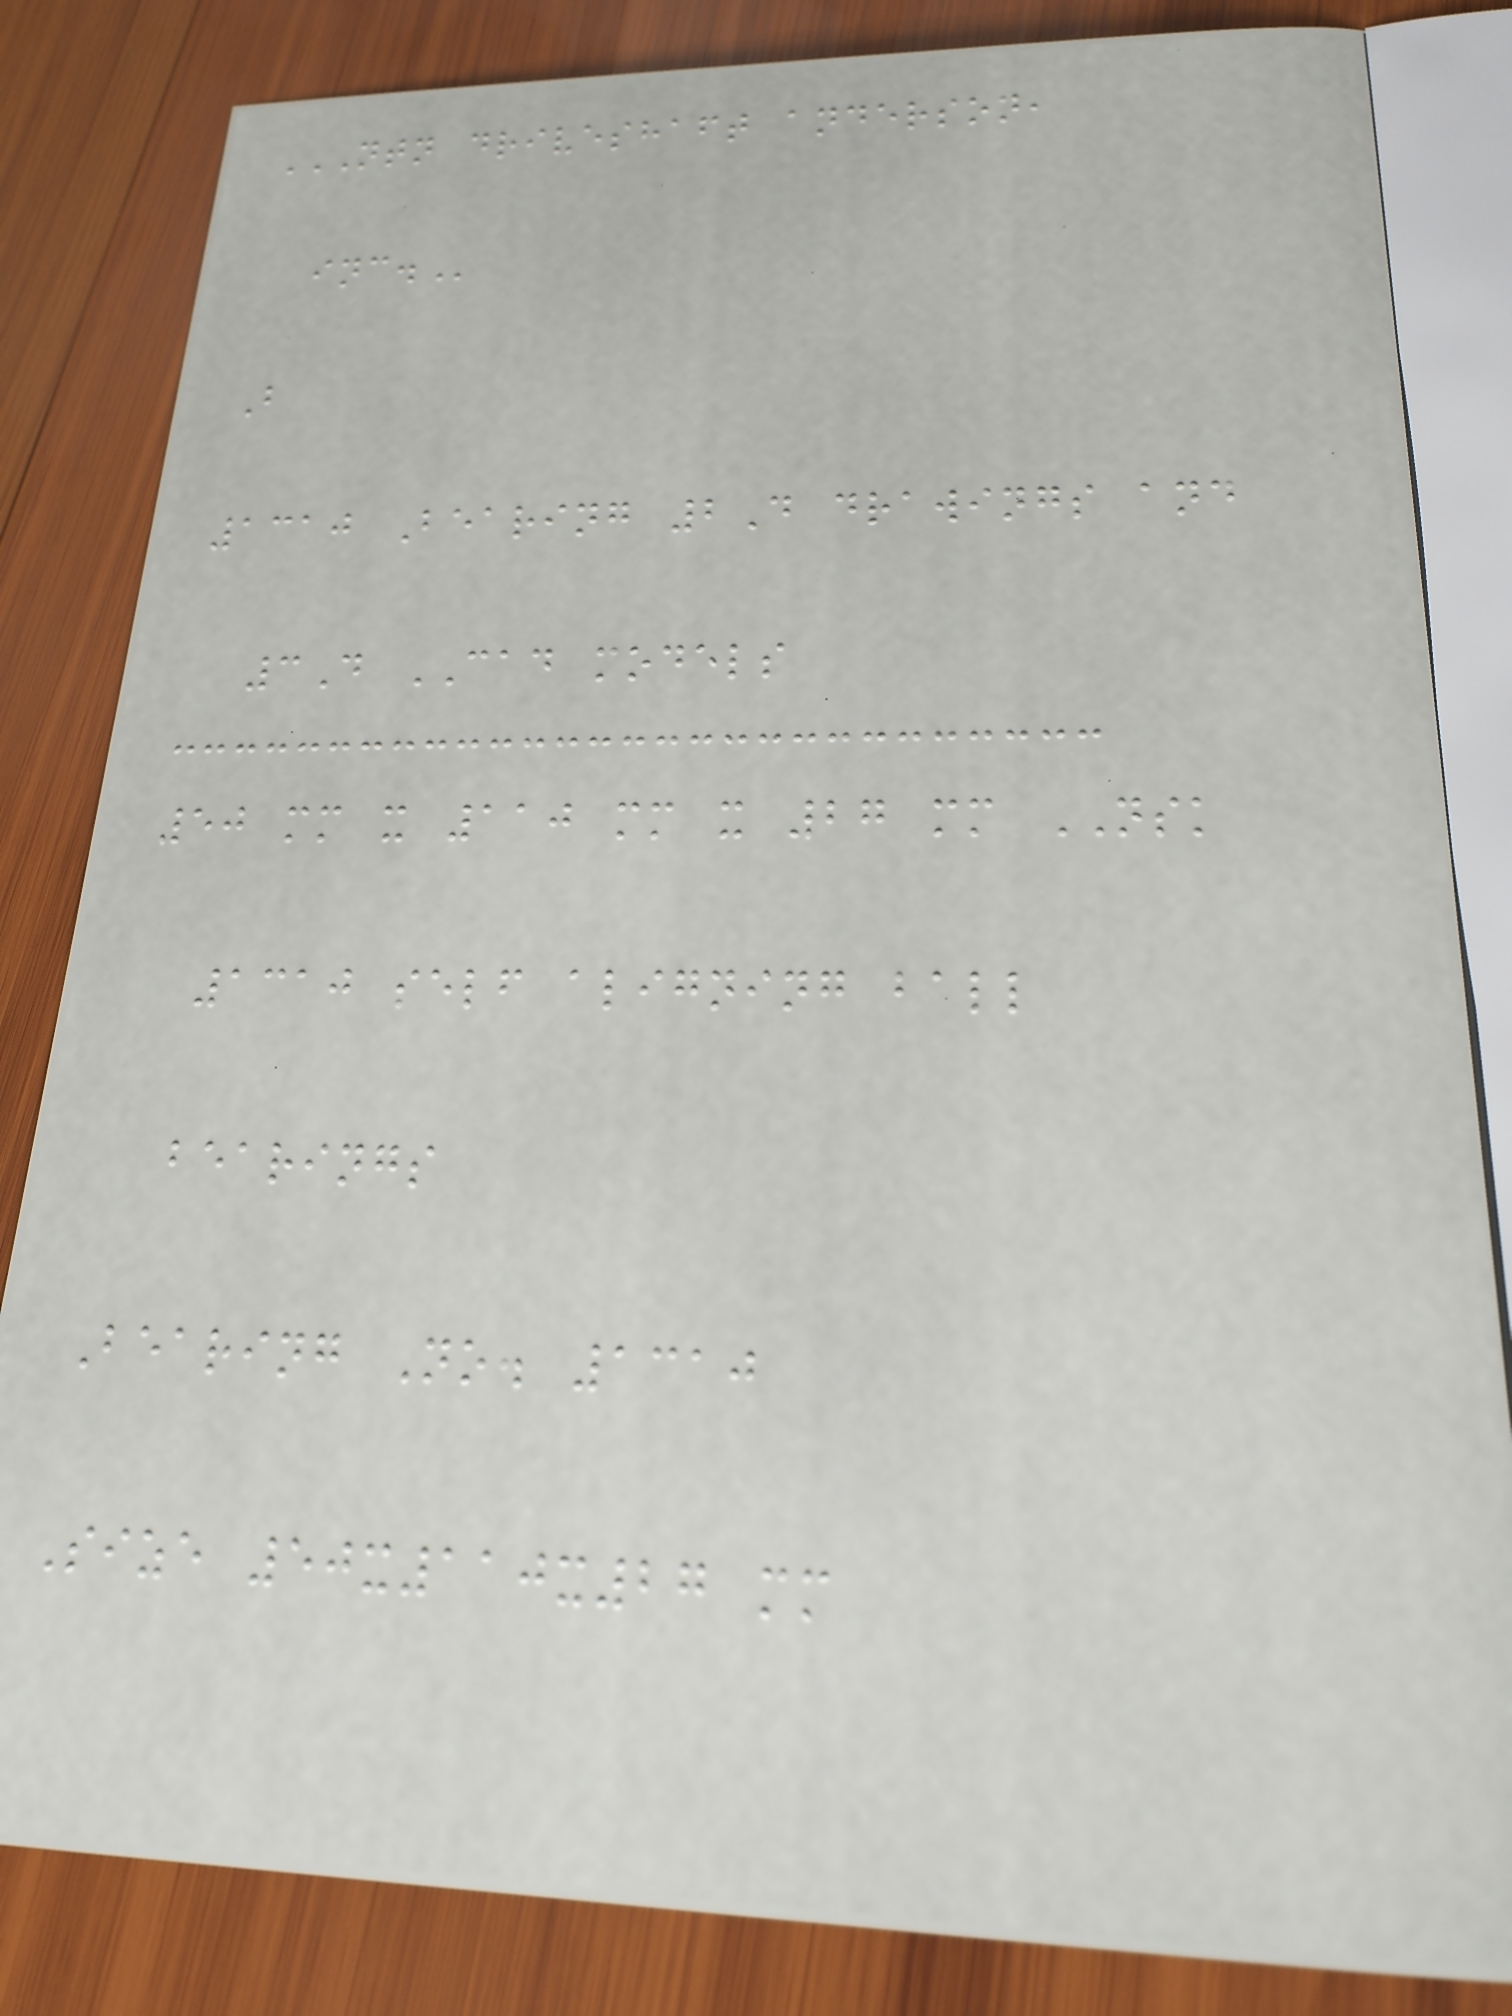NTN DRIVESHAFT ANDERSON,
INC.
B
1310 Bearing 2D drawings and
3D CAD models
50 mm x 110 mm x 27 mm NSK
1310 self aligning ball
bearings
Bearing No. 1310
Size 50x110x27 mm
